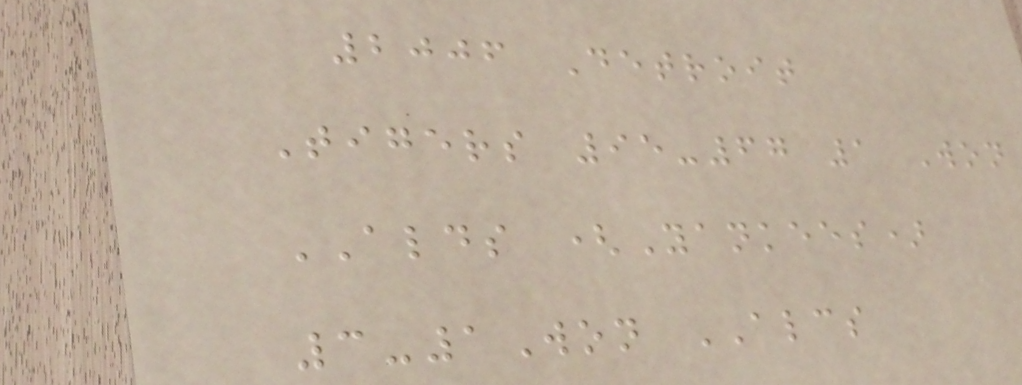2006 Detroit
Tigers 95-67 1 Won
ALDS (Yankees)
3-1Won ALCS
